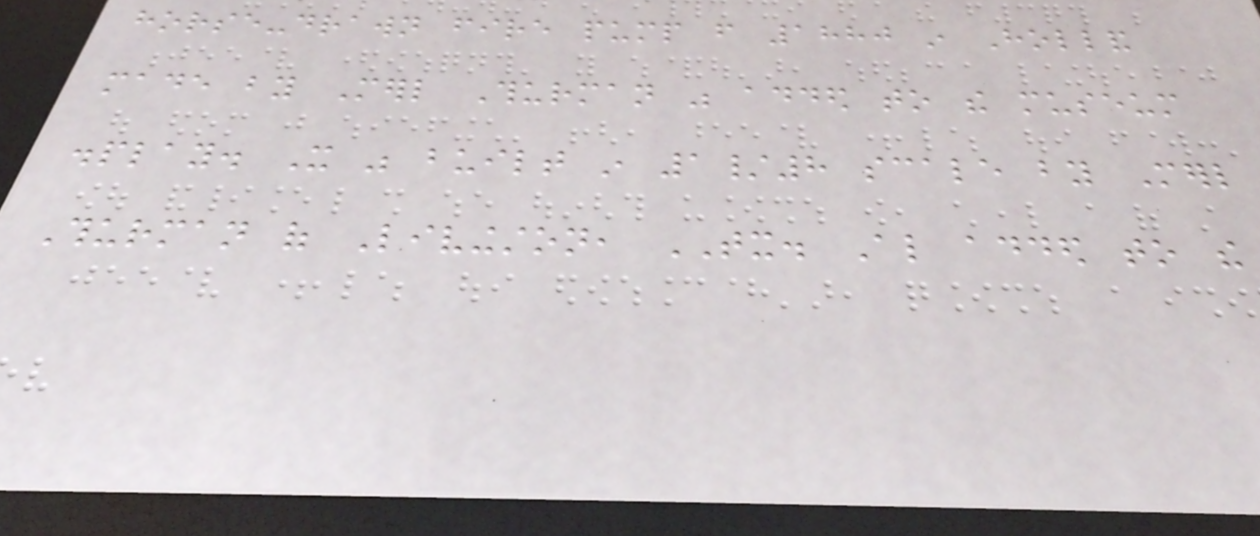horse-drawn fire pump from 1880 in Holland
made by Merl Thurman was added to the museum
display. It was built in 1/8 scale by Merl
Thurman of Livingston, TX. Also added to the
